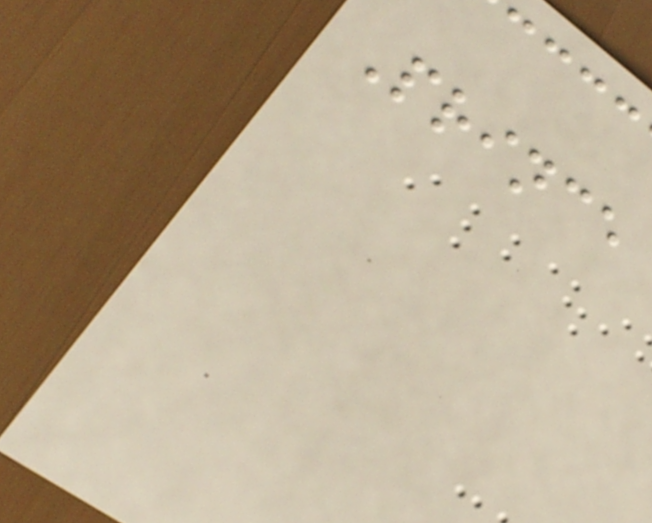Prince
